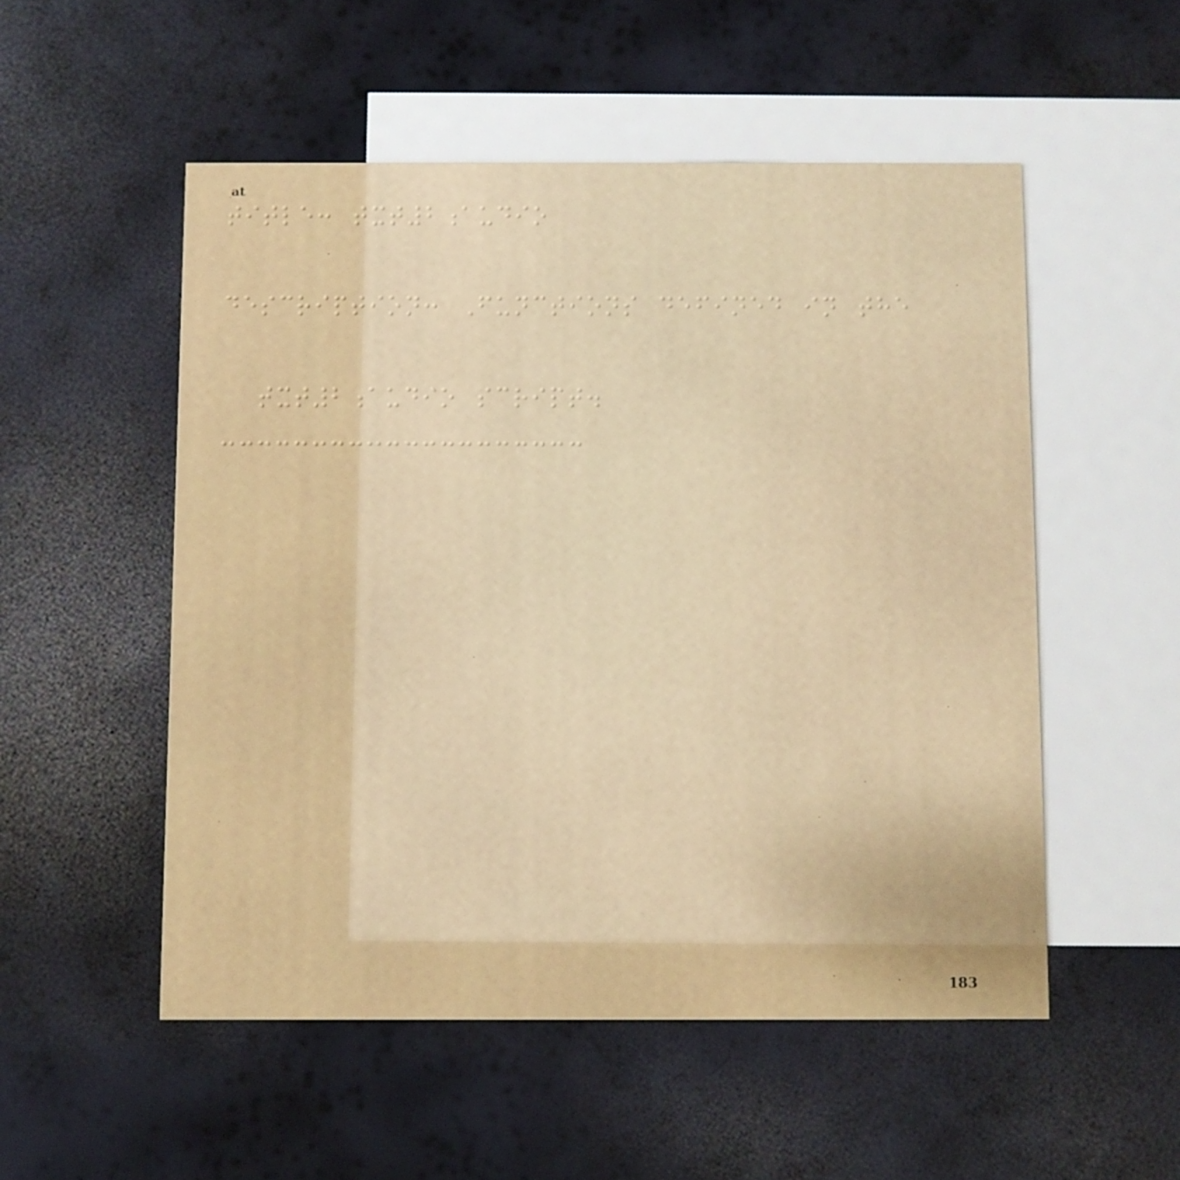title: txt2audio
description: Functions defined in the
txt2audio script.
